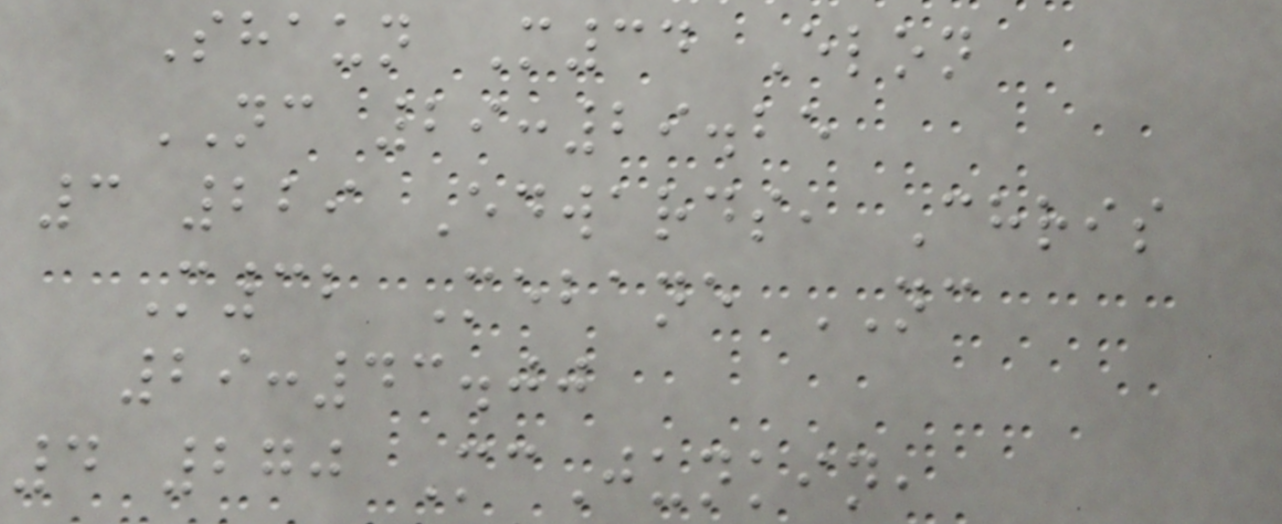Shaun M34 Elon
NC 29:29.25
3 229 Edwards, Chris
M32 Mebane NC
29:43.00
4 270 McJunkin,
